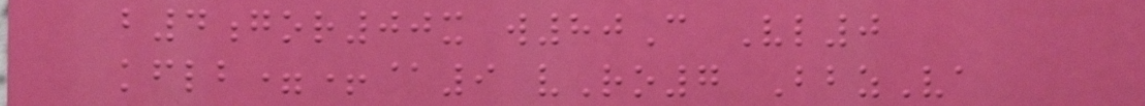b4gor00x w80C Vl0
kflb=+@9 vRo7 BbzVa
